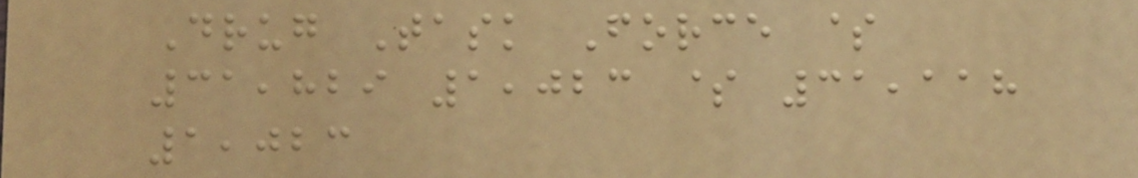Drug Task Force $
31,829 1,023 $ 31,118
1,023
